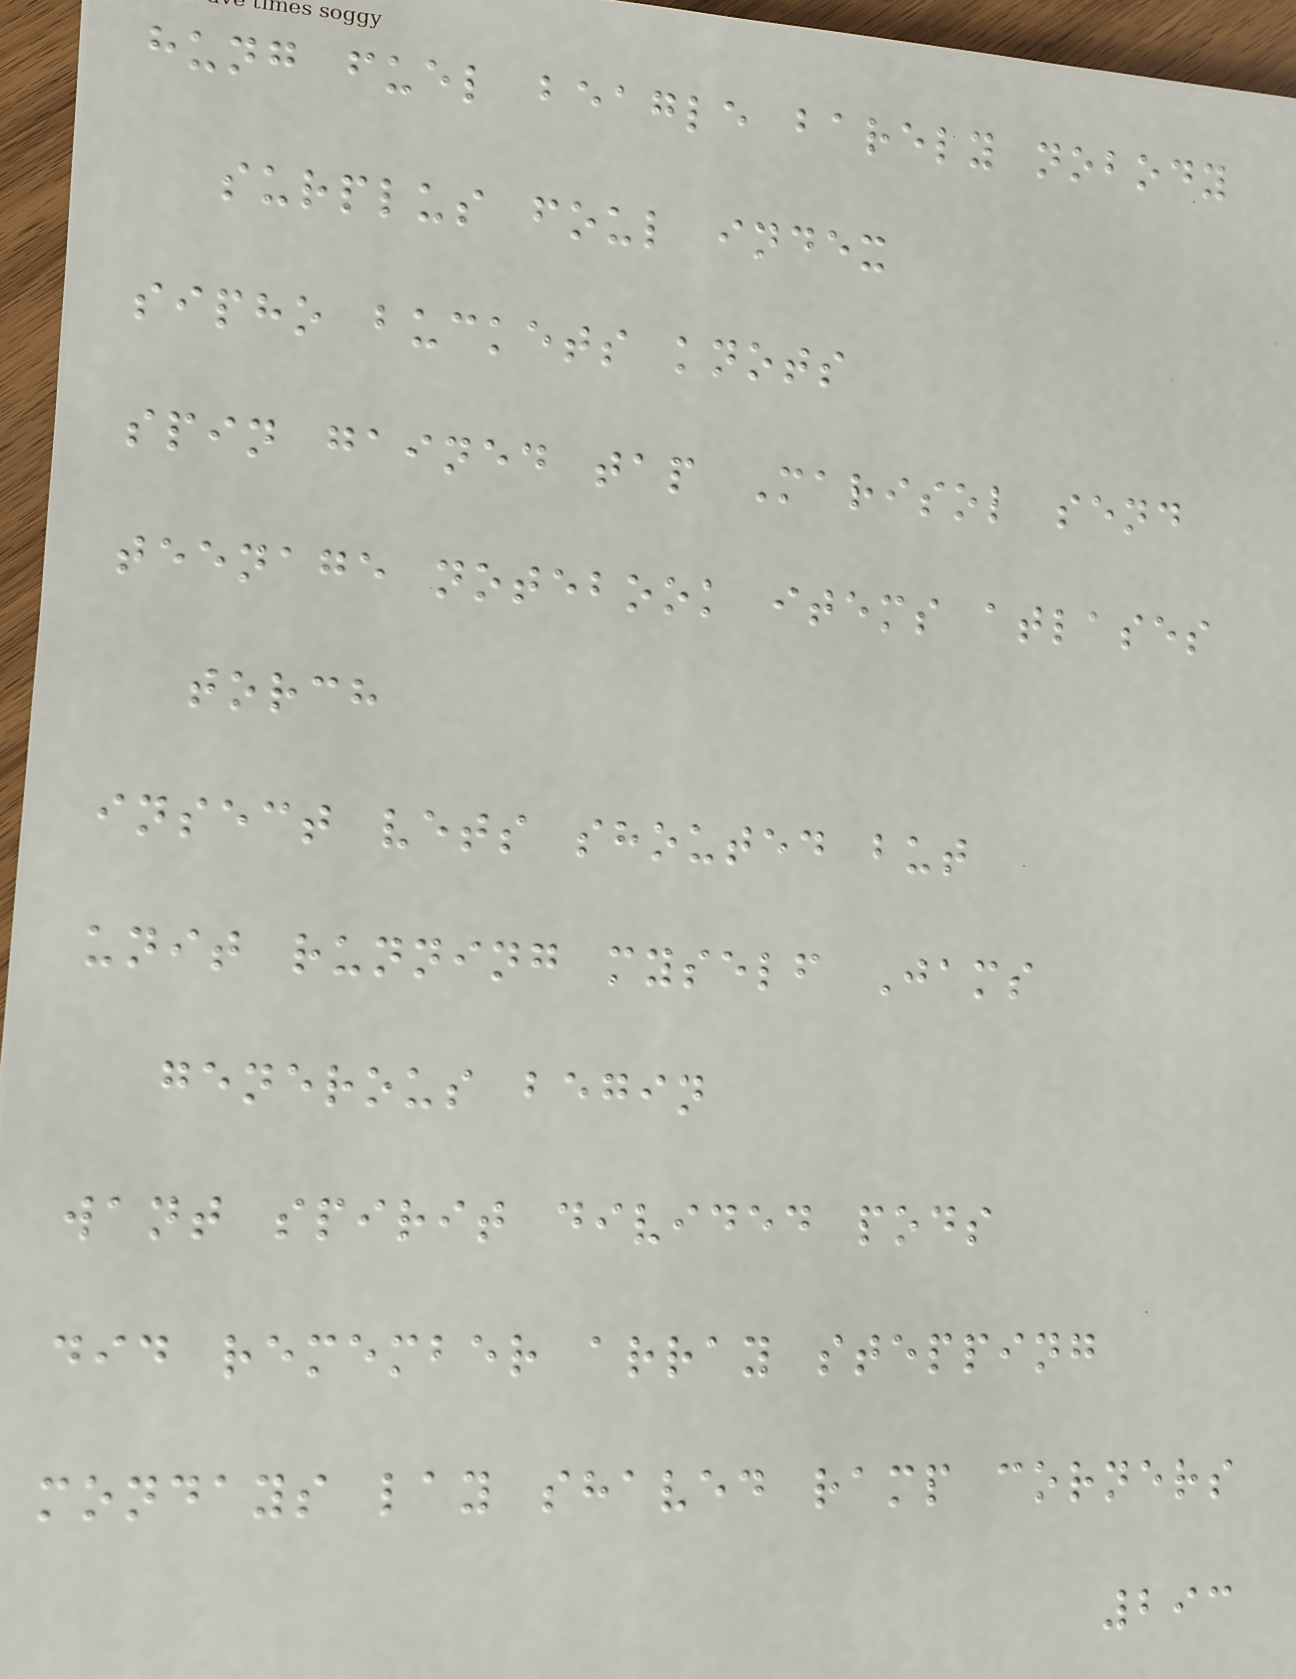hung fuel beagle barely nobody
surplus foul index
sipho buckets knots
spin gained tap Marisol send
teenage notebook items atlases
torch
insect vets shouted but
unit running myself Jams
generous begin
want spirit divided pods
did remember array stepping
mondays lay shaved ramp corners
293
